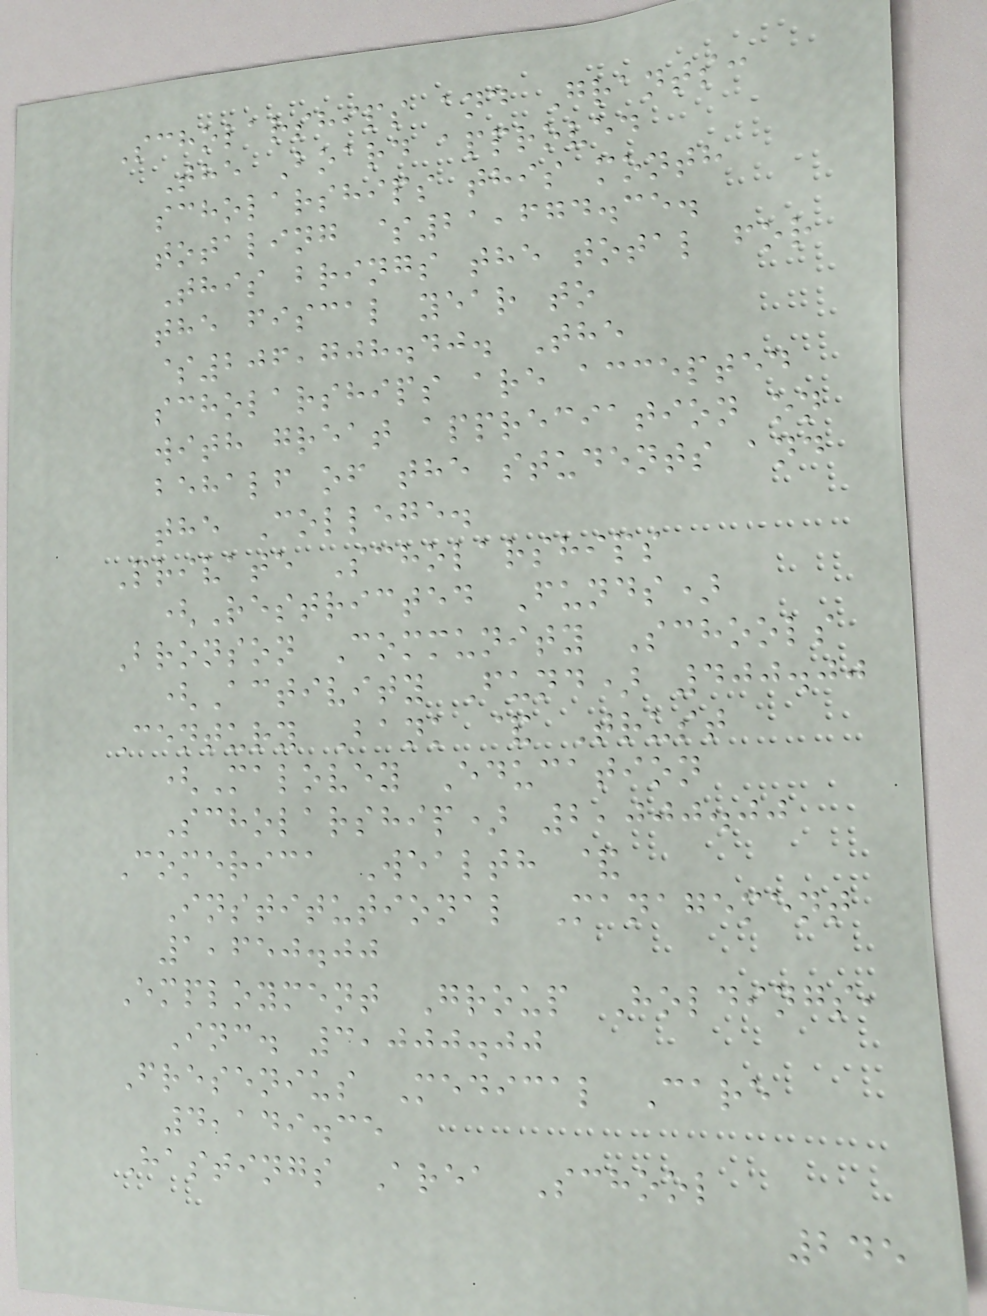Scholarships and Grants:
The Board approved
scholarships this month
totaling $21,674.35.
This brings the total for
the fiscal year to
$206,708.40. The
scholarships are accepted
with great appreciation on
behalf of the students and
the College.
Private Scholarships
(Restricted Funds)
Bronson Community Schools
(Activity Fund) 400.00
Century Bank & Trust
(Malovey Education
Scholarship) 2,000.00
Comerica Wealth &
Institutional Management
1,650.00
Employment Group Holdings,
Inc. 3,000.00
Fresenius Medical Care
4,149.35
Hastings Area School
245
